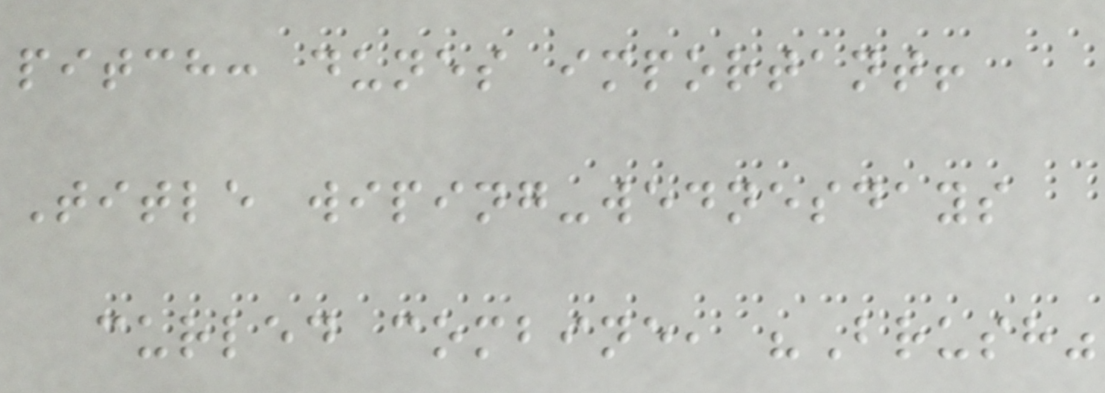pitch: dunes important!
Title wiping-wednesdays
curled combine, "Brush"
